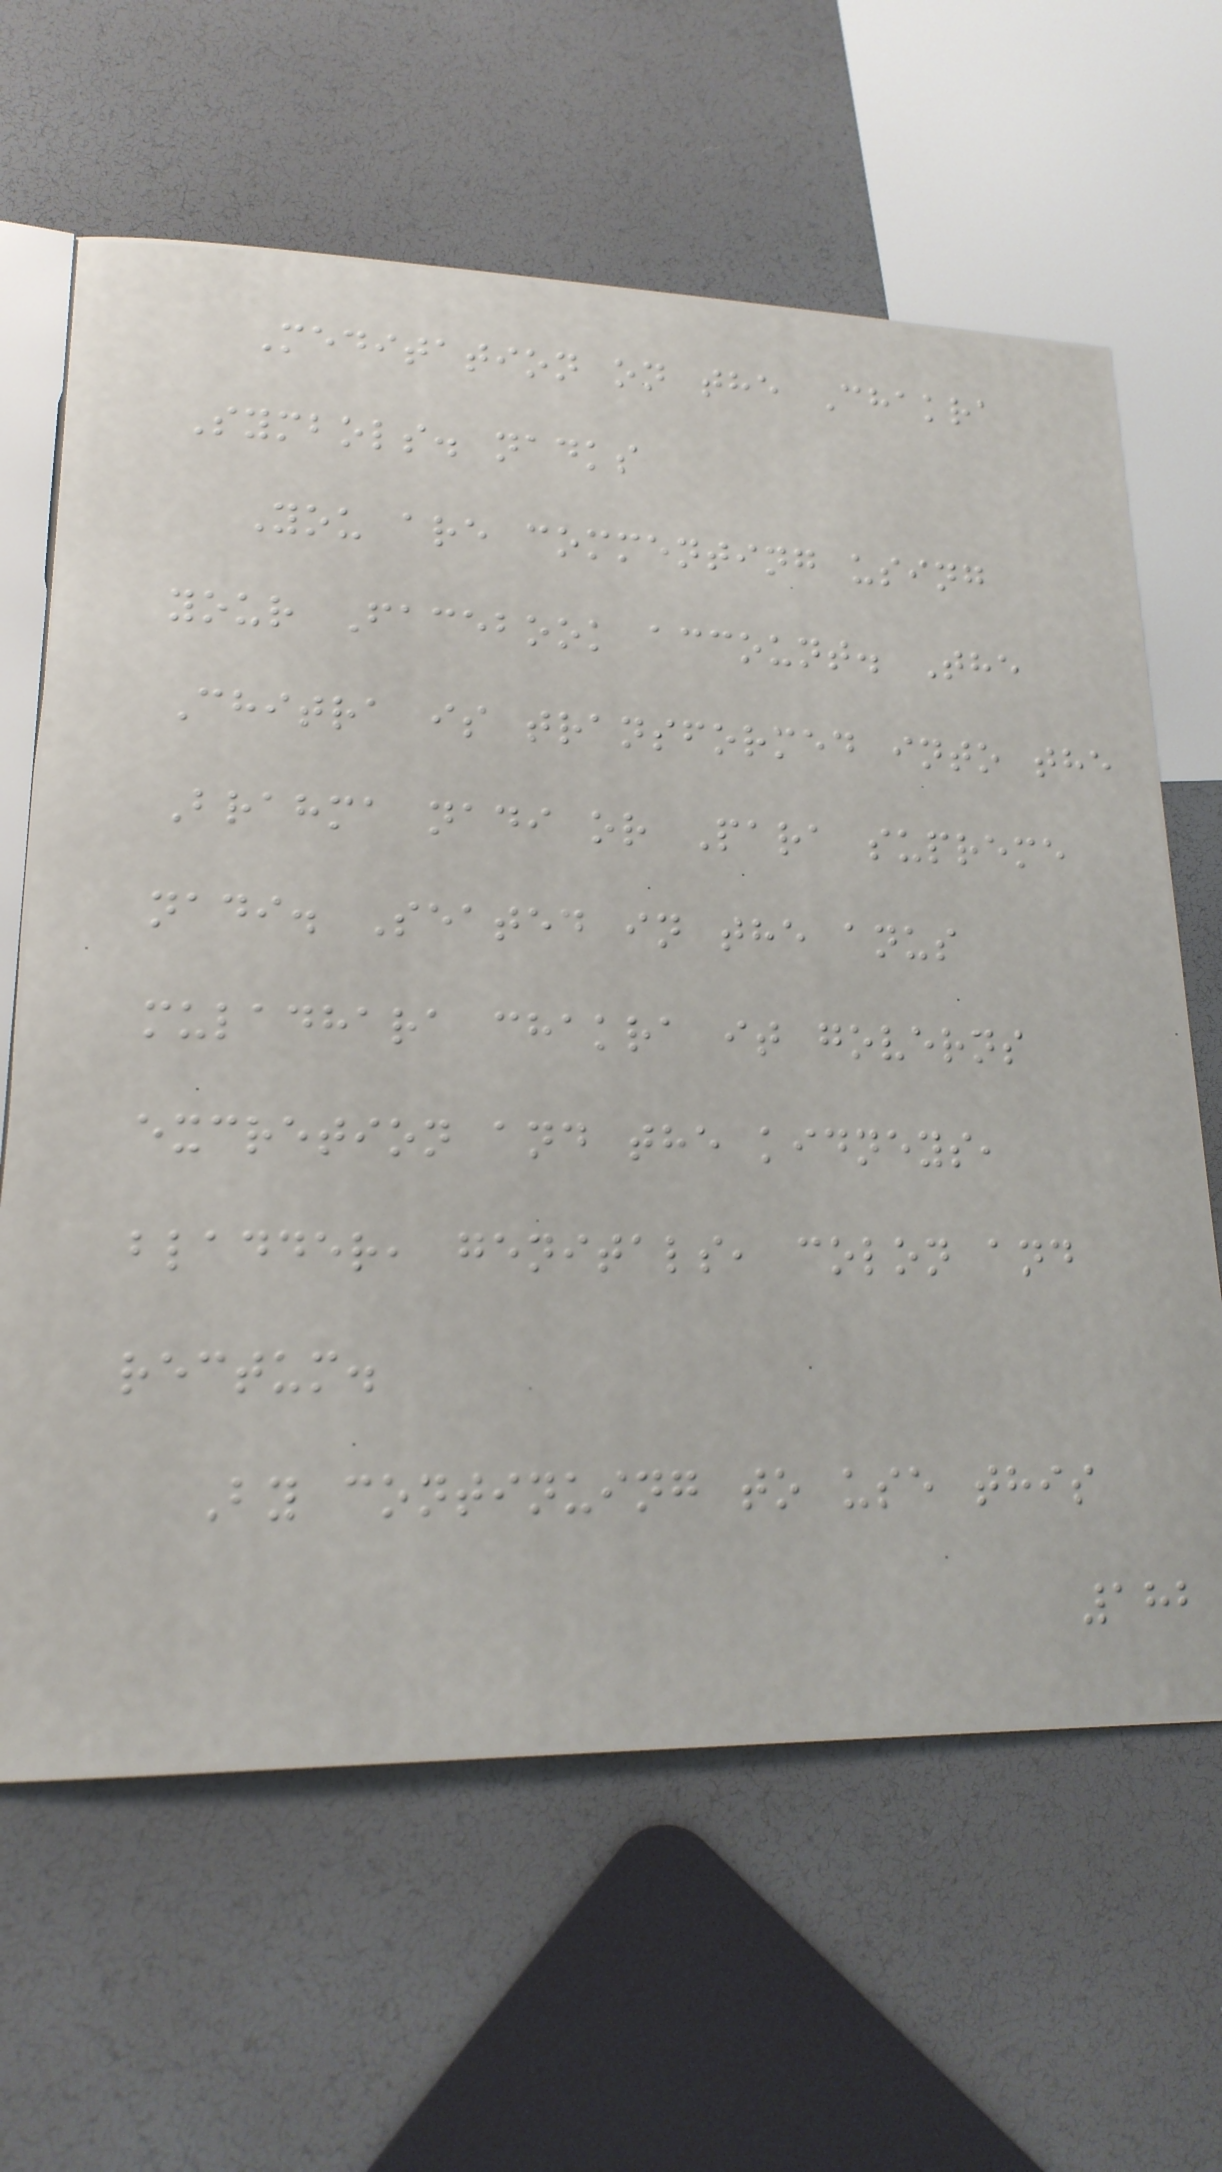Meditation on the Chakra
Symbols. nadks
You are commenting using
your Facebook account. The
Chitra is transformed into the
Brahma nadi or Para supreme
nadi. Seated in the anus
muladhara chakra it governs
excretion and the kidneys,
bladder, genitals, colon and
rectum.
By continuing to use this
182
